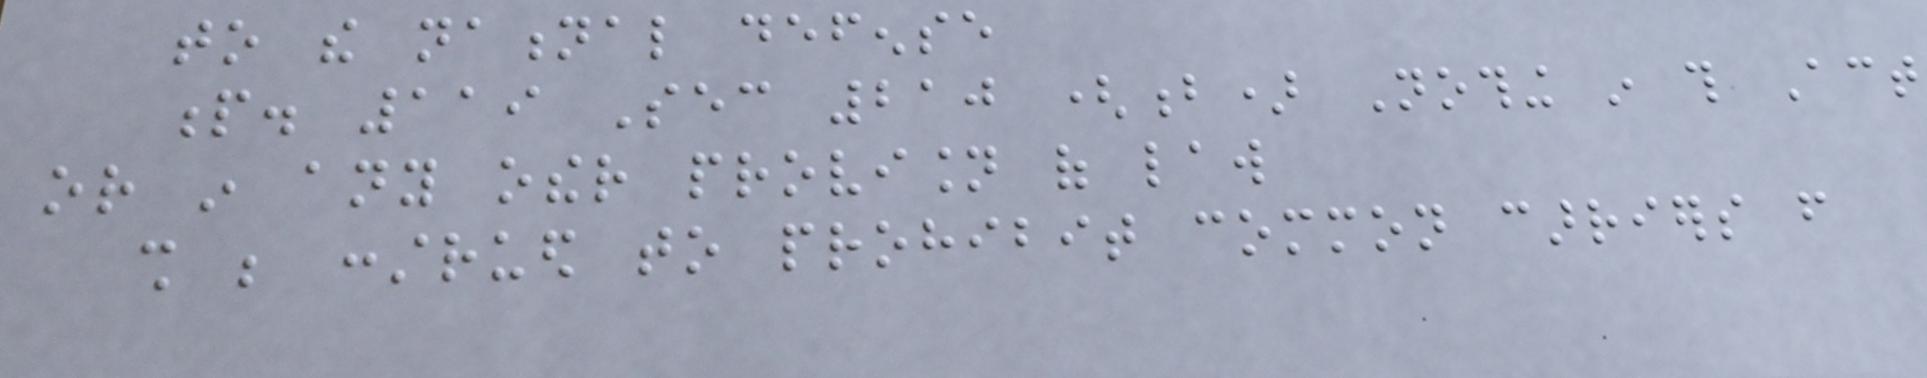to the national defense
p. 119 Sec 210 (b) Nothing in this Act
or in any other provision of law
shall be construed to prohibit common carriers from
